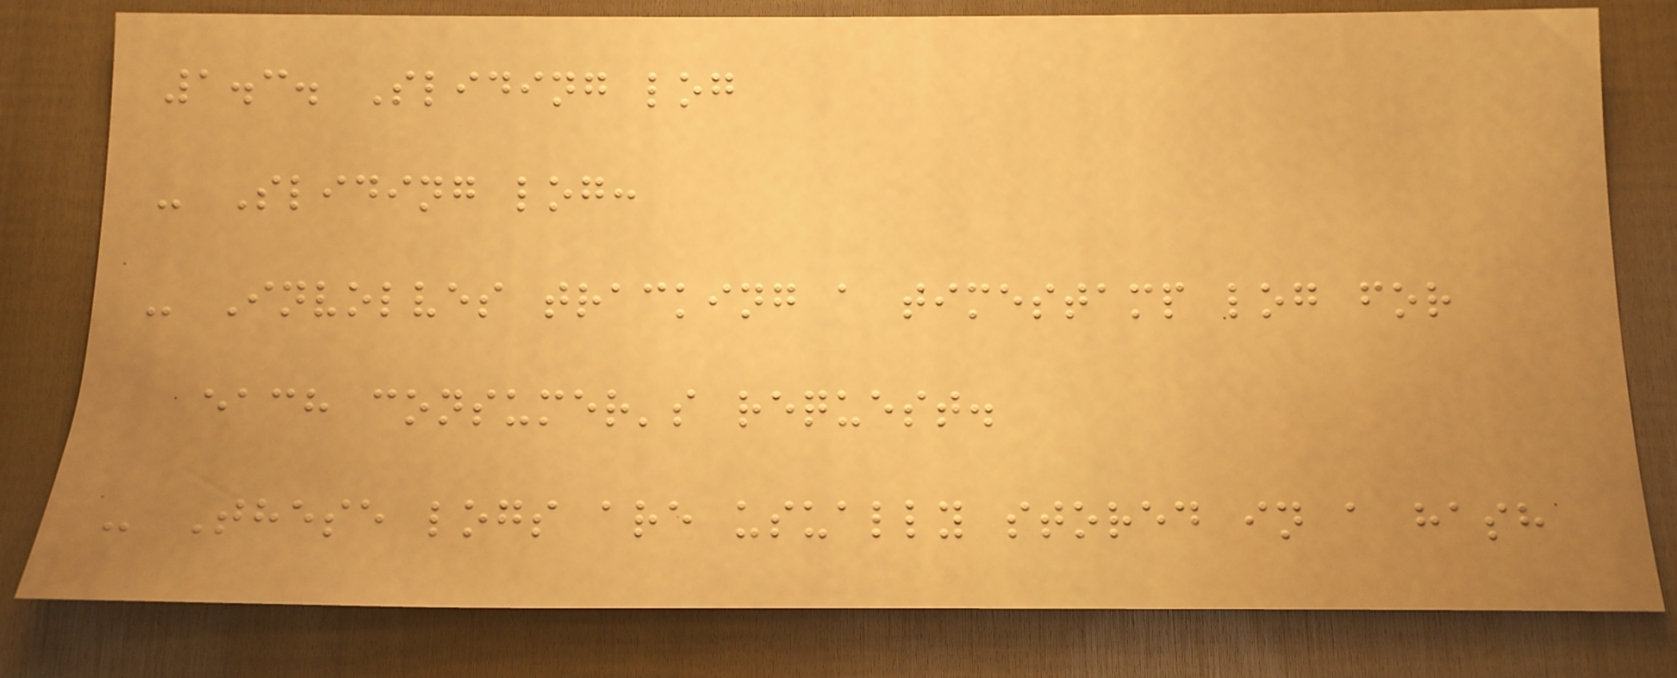1.3. Sliding log
- Sliding log:
- Involves tracking a timestamp log for
each consumer's request.
- These logs are usually stored in a hash
